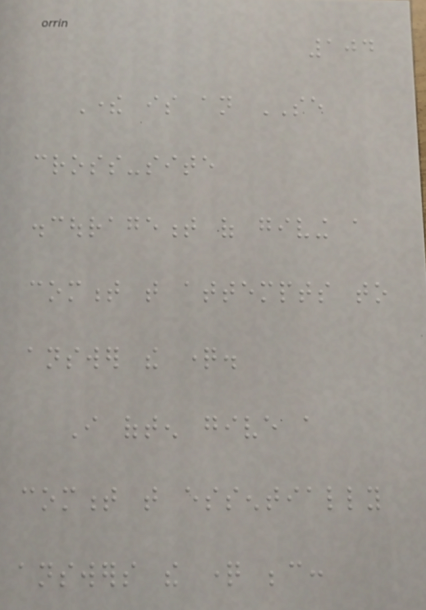104
There is an SE
cross-site
discouragement of giving a
comment that attempts to
answer the question.
I often give a
comment that essentially
answers the question because:
